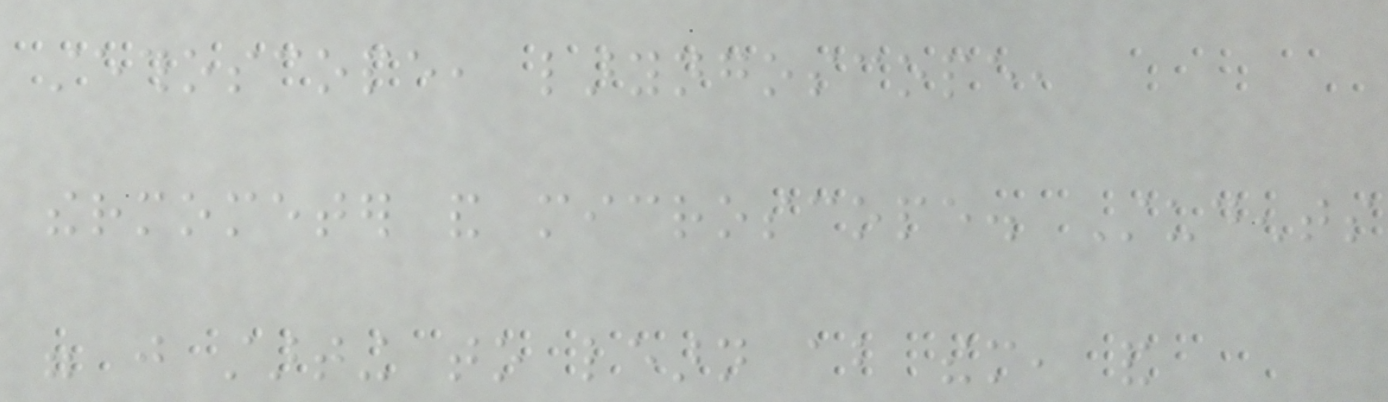stethoscope, laryngoscope,
thermometer and microscope. Students
were just starting to learn about them, and
